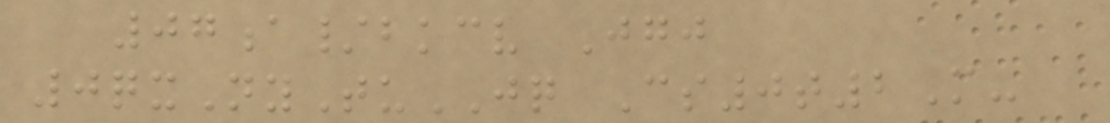07a/bkcv Jgj
0qxNyTuJQ Cs0t2M-
